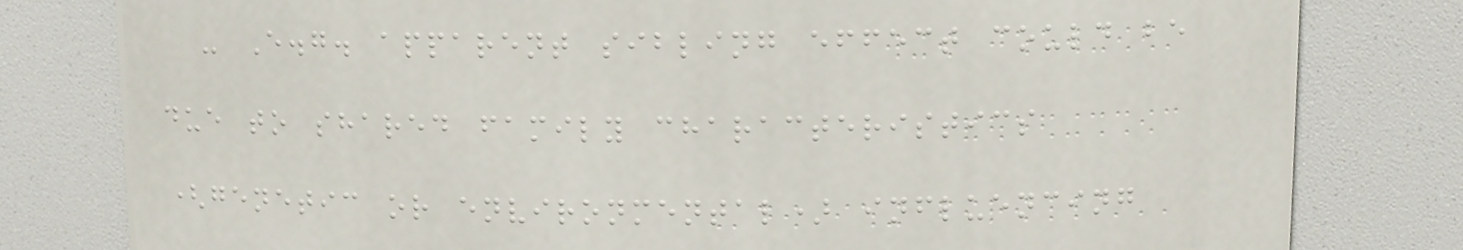- E.g. apparent sibling effect could be
due to shared family characteristics
(genetic or environmental) influencing
